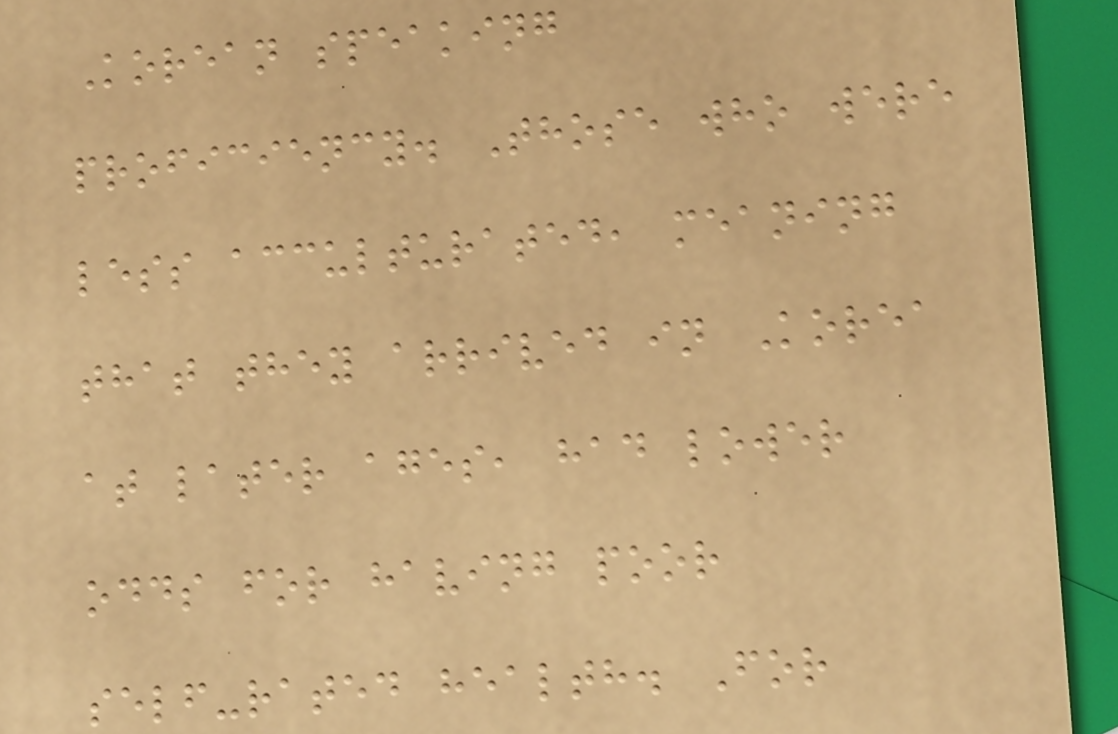Korean speaking
proficiency. Those who were
less acculturated, meaning
that they arrived in Korea
at later ages, had lower
odds for having poor
self-rated health. For
